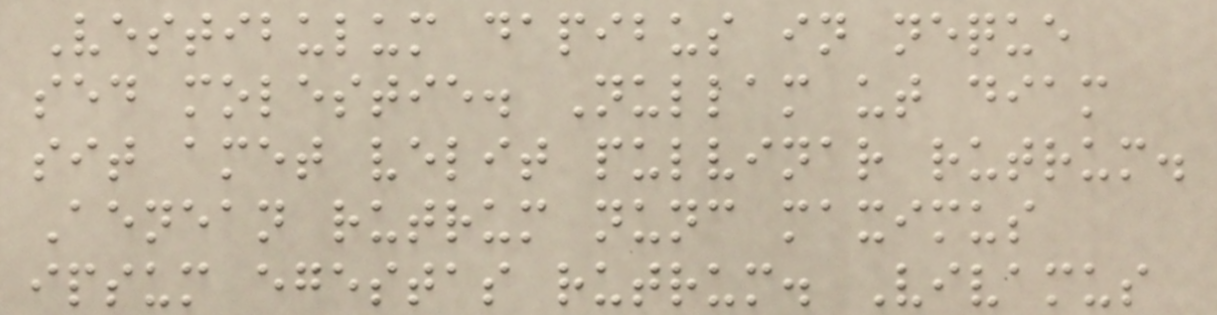Vestibulum dapibus in neque
sed molestie. Nullam ut diam
sit amet velit pulvinar rutrum.
Aenean rutrum nunc maximus
ipsum egestas rutrum. Vivamus
